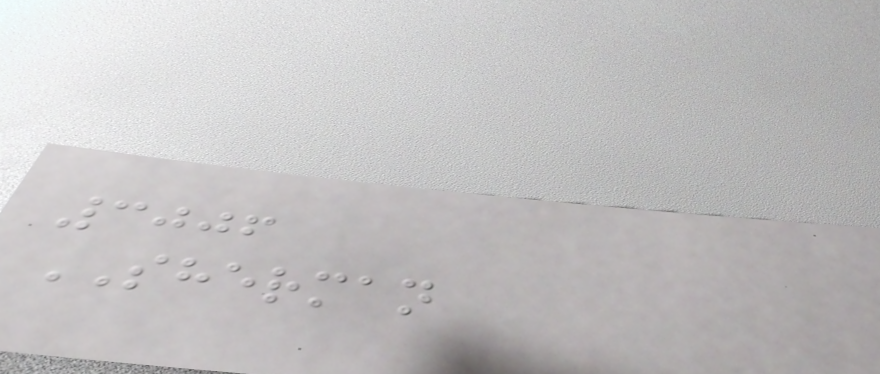3006
SHERMAN
